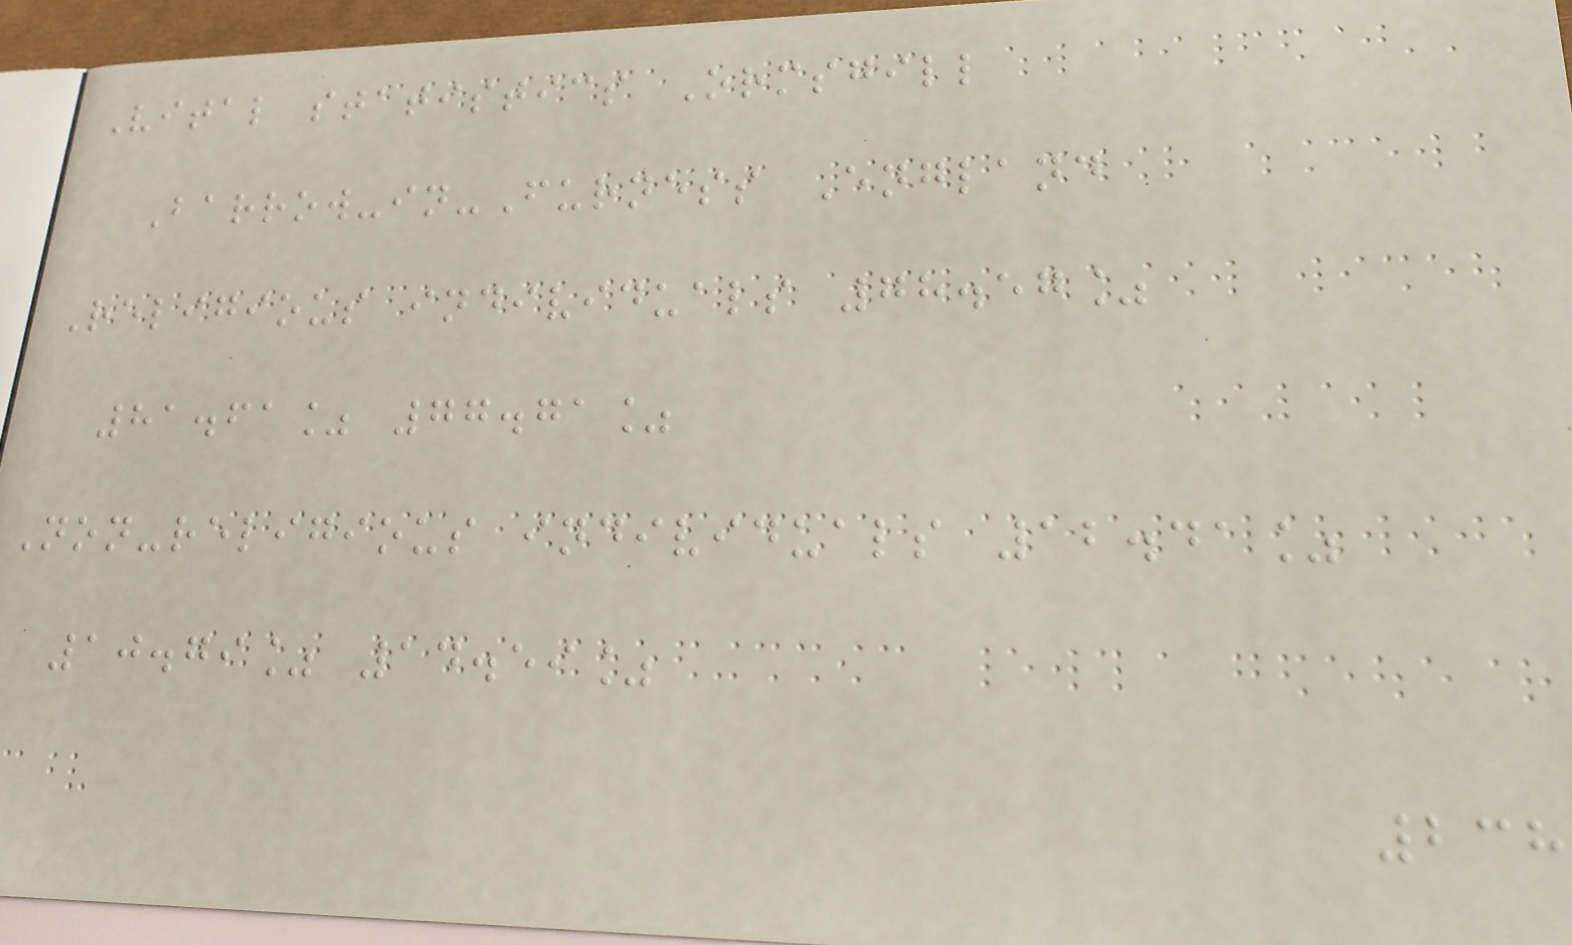Vital statistics Ormsgill
Barrow-in-Furness England
Religious individuals 78.57%
81.61% 77.71%
Non-religious individuals 12.41%
10.79% 14.59%
238
